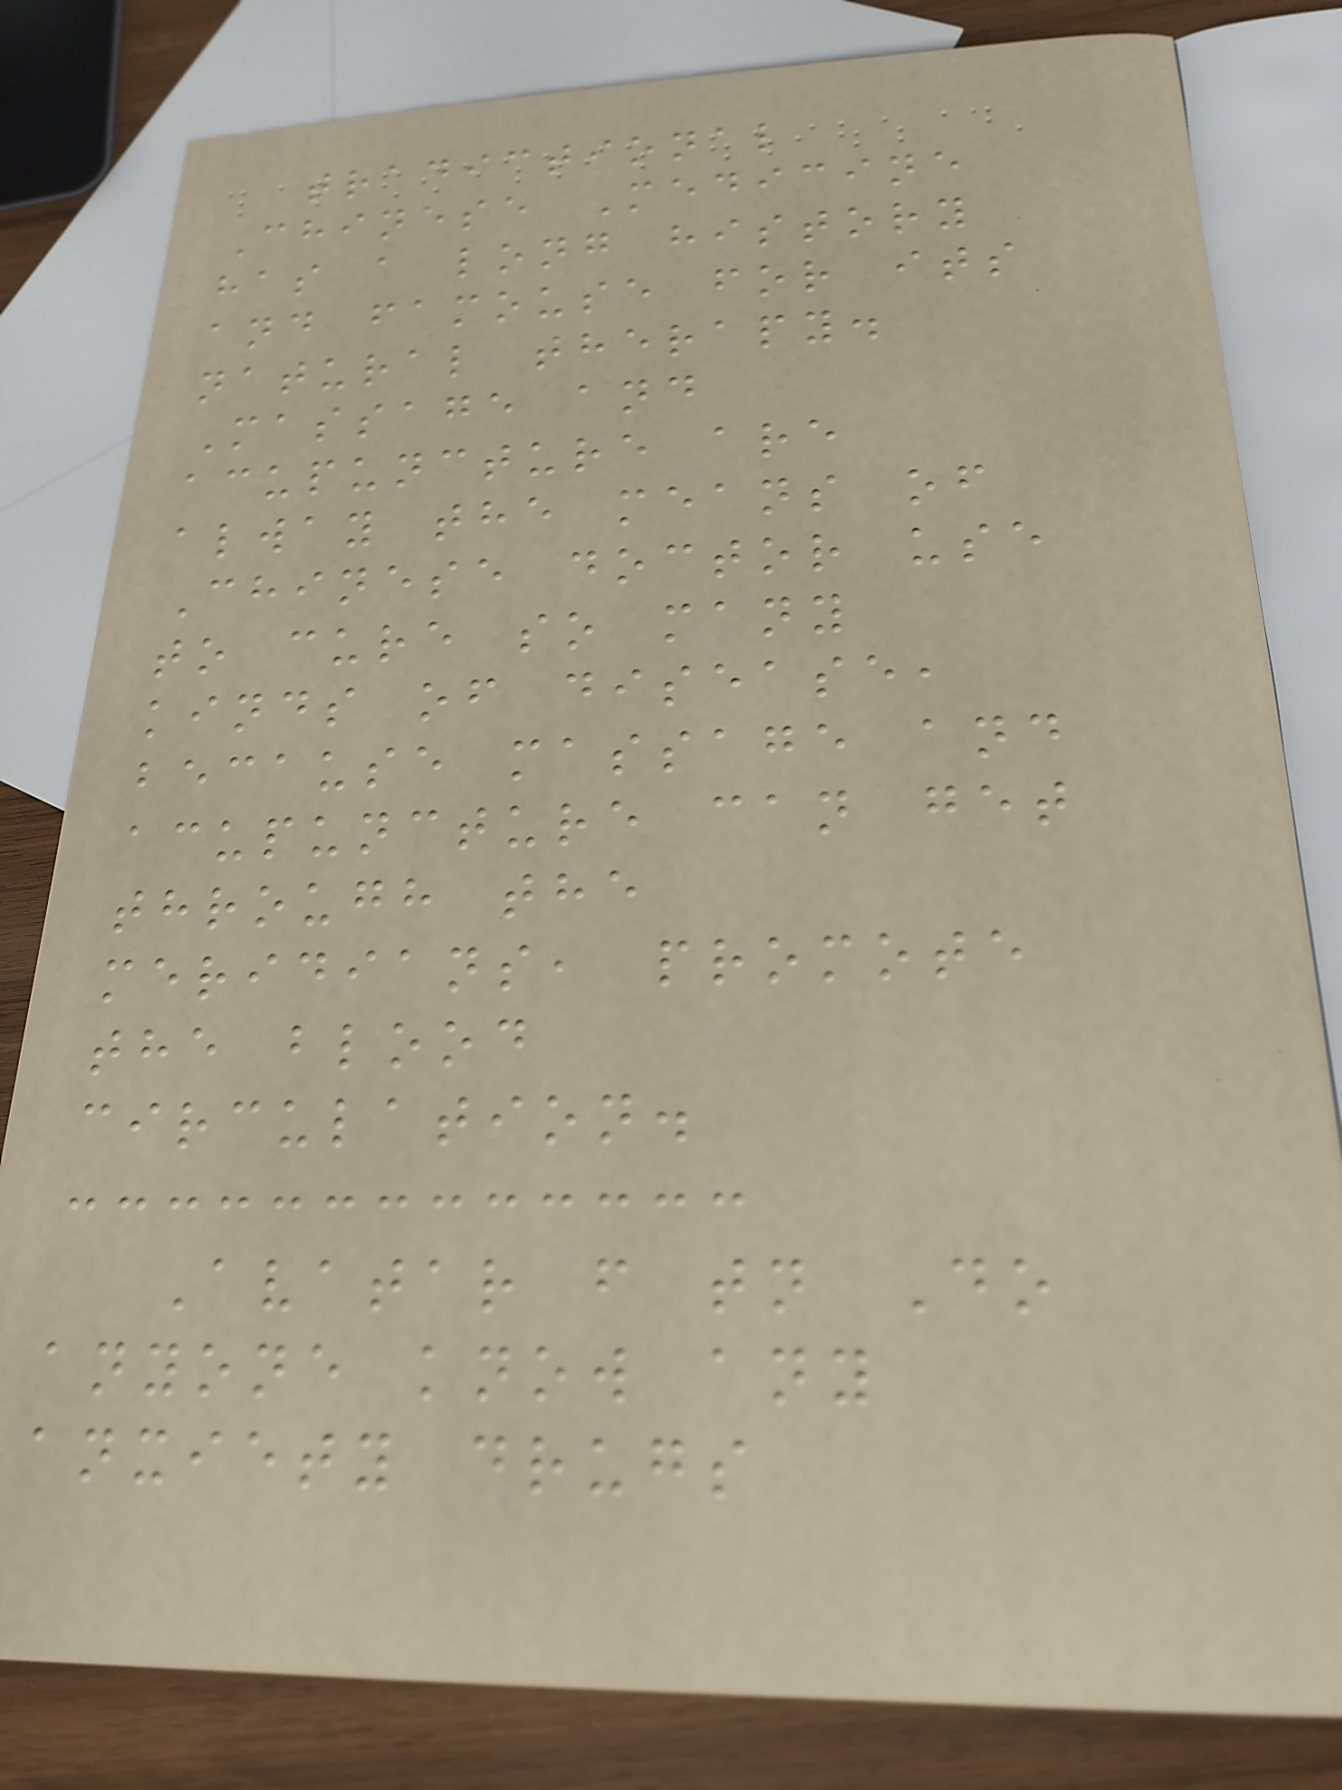tradictional
Chinese Medicine
has a long history
and famouse for its
natural therapy.
Massage and
acupuncture are
alway the means of
Chinese doctor use
to cure so many
kinds of disease,
because massage and
acupuncture can get
through the
meridians, promote
the blood
circulation.
Avatar f tn Do
anyone know any
anxiety drugs
